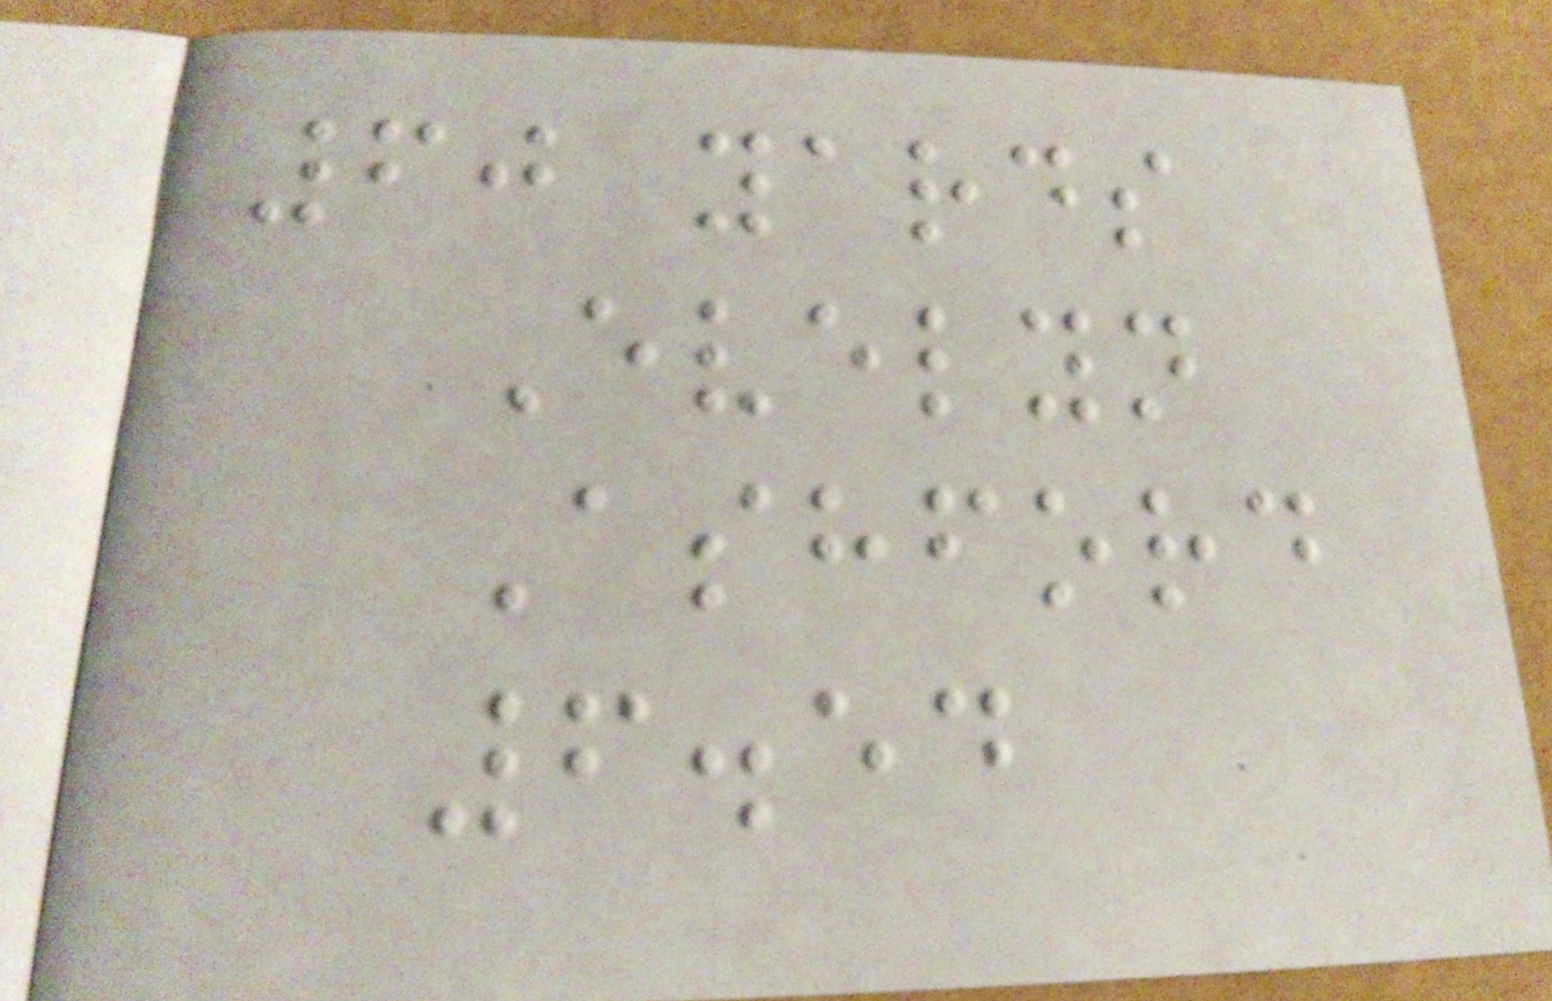60 yards
Evelyn
Ashford
6.54
